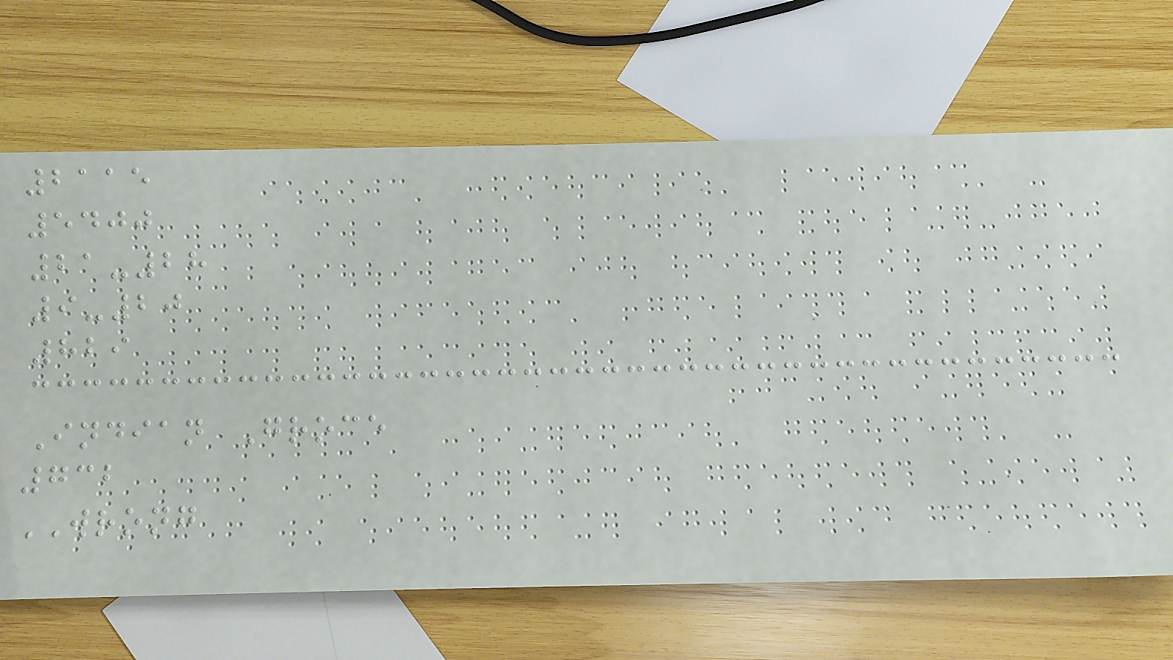2115
5400
21-28
9-20
829
Indian Groce
732
WRONG
